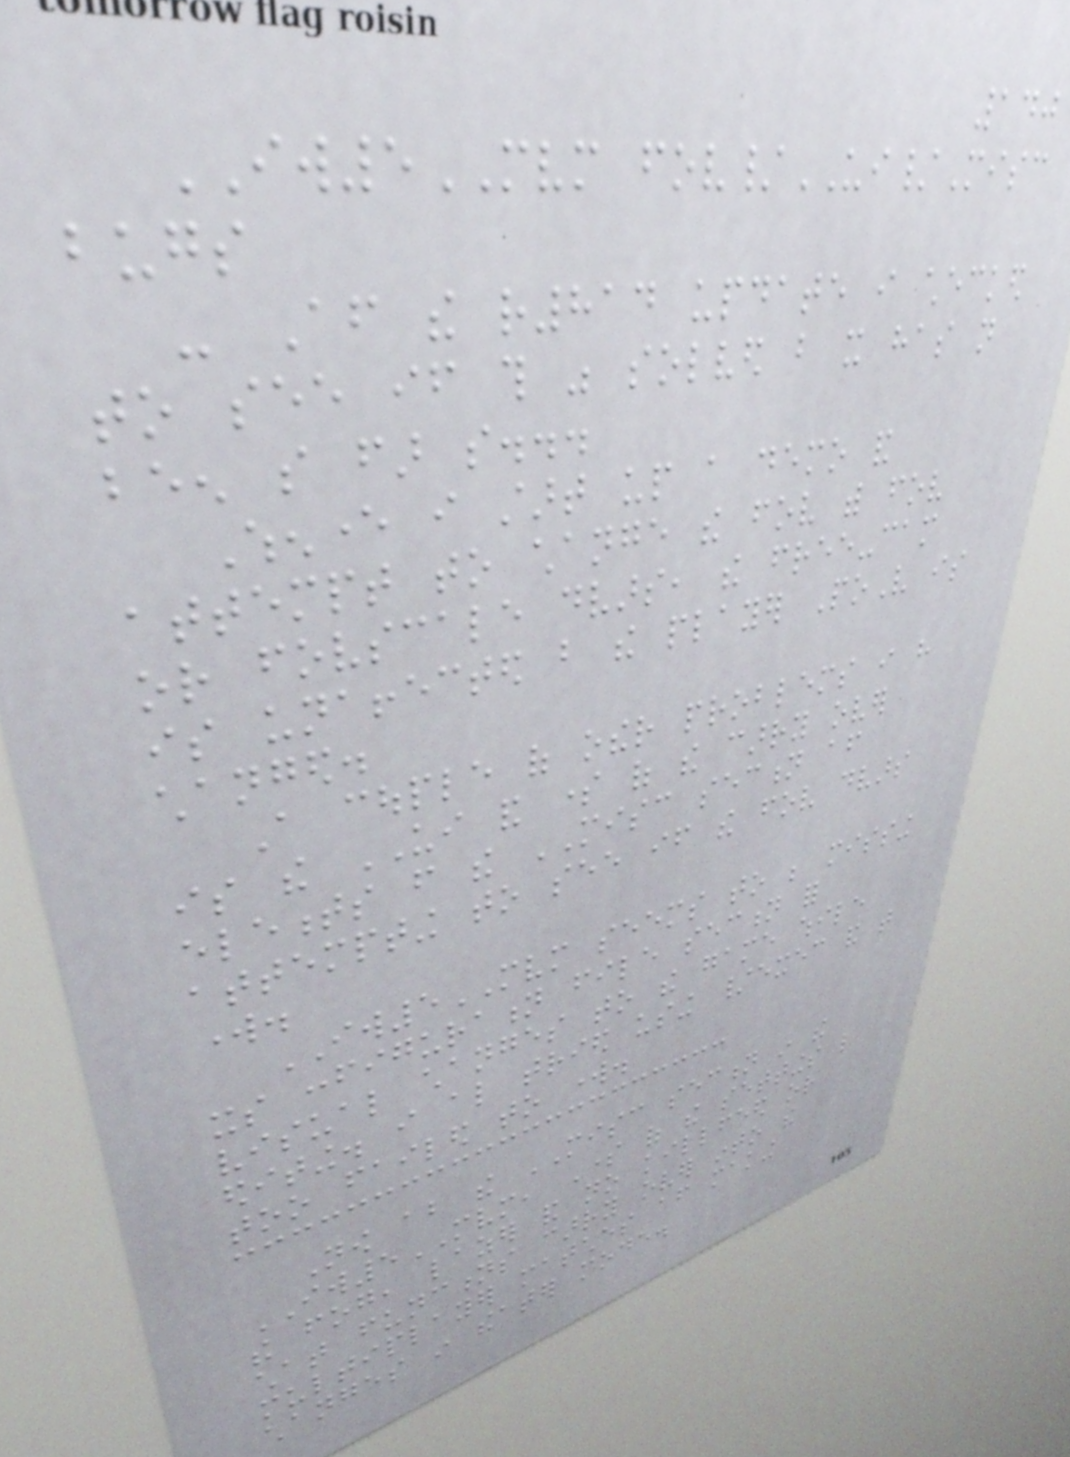140
IW5MVM fov/UI/Misc
bugs
- After the r814 update i checked
to see if this was solved but it has not
been so far so...
Whenever i start up a demo and
attempt to change the fov with fov
or fovscale dvars, the free-cam
is unaffected but the player PoV is
changed.
A couple of other problems i have
is the UI and some of the carry over
elements from the MISC section after
attempting to see if the fov dvars
work.
IW5MVM seems to be missing
its configuration file section for
visual changes to the game while
editing. i also tried using /exec and that
too failed to work.
Now about the MISC section in the
IW5MVM, Some of the settings like
the fog, lazer and no killfeed or
chat functions carry over into the
multiplayer matches after making
changes in theater mode.
